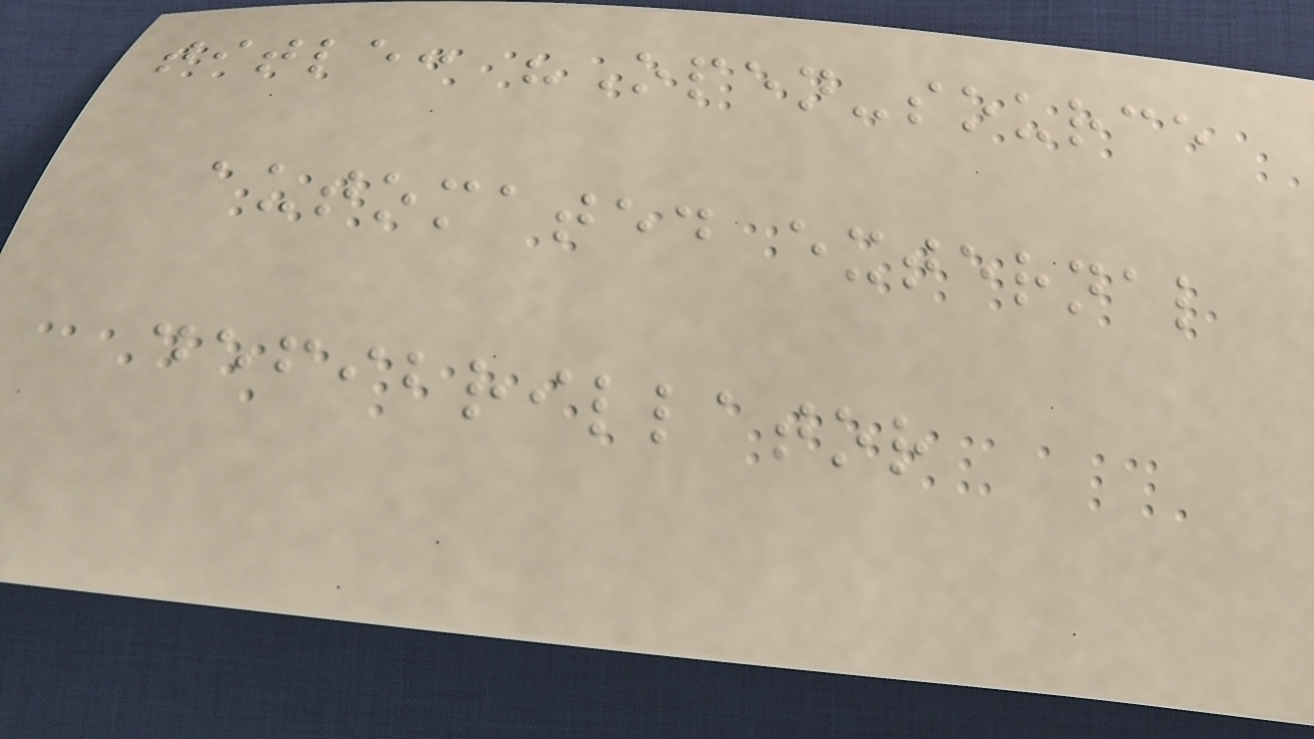title: "Open-source
automated external
defibrillator
